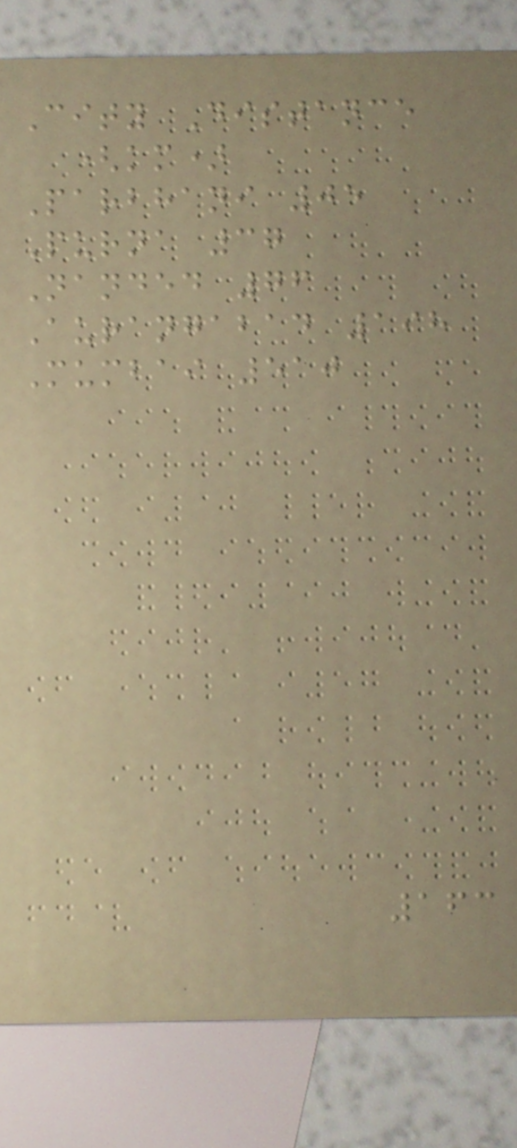City Distance
(km)
Parbhani 05
Purna 37
Nanded 76
Aurangabad 198
Mumbai 510
163
